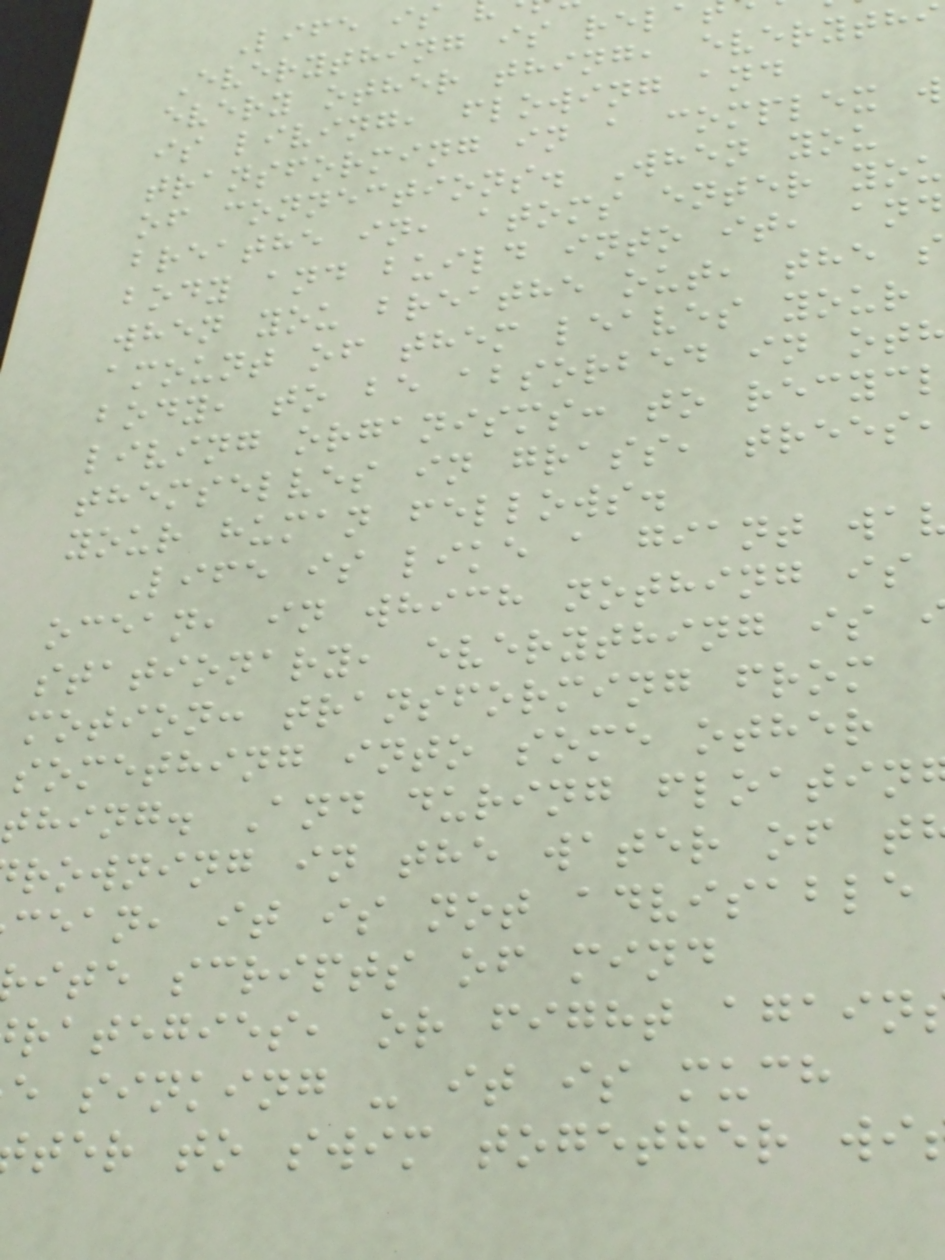Life is
Everything is rel
every other thing, everythi
is living, flowing and
transforming in a complex w
of connections. When you
breathe in, atoms enter you
body and build into it, and
when you breathe out, the s
amount of them leaves your
body, to be absorbed in oth
living organisms: to recyc
themselves in grass, trees
your human fellows.
Life is like a giant wa
ocean, in which nothing is
stationary, everything is
motion: transforming from
something into some other
thing. And during floatin
rowning in the water of t
cean, it is not advisable
ite scripts of mind
rategies, or fight again
e sinking - it is much
ter to swim together wi
